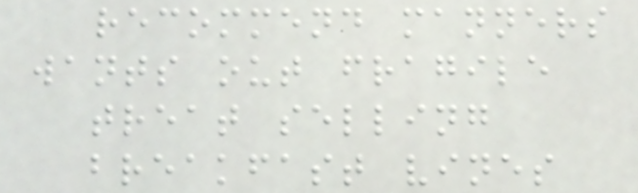recommend manners
wants out fragile
treat selling
breakfast vines
